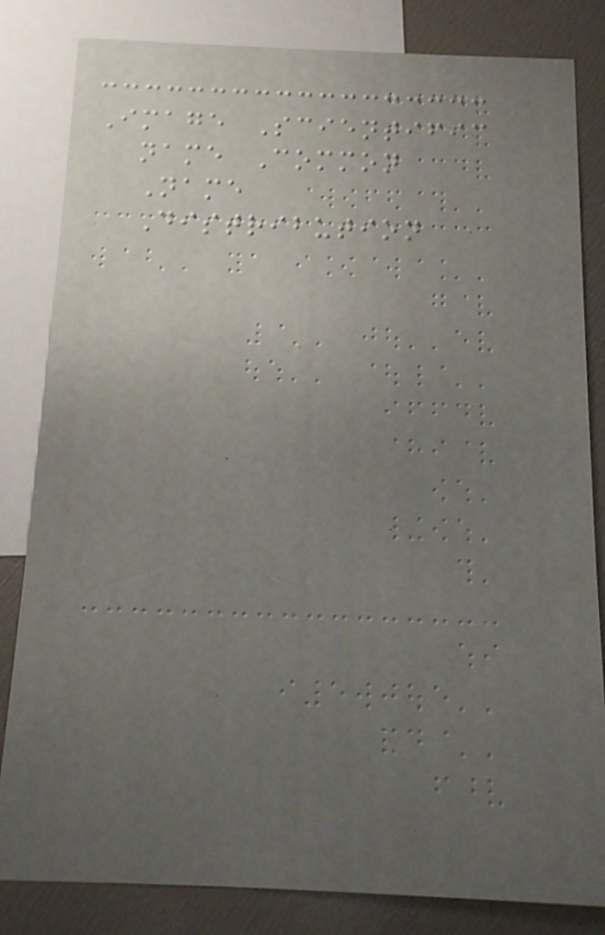Image Scientific
name Common
Name
Distribution
